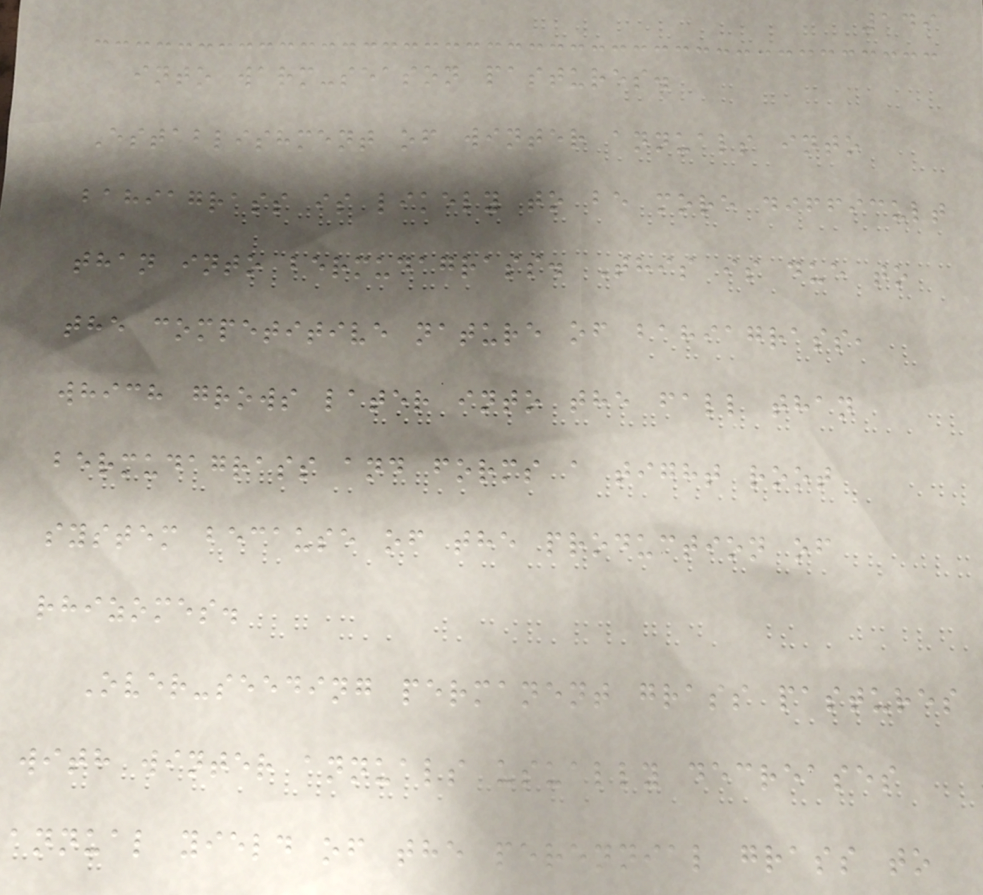149
into warm-season pastures.
Establishment of winter annuals into
bahiagrass is likely to be more difficult
than into bermudagrass. This is due to
the competitive nature of bahiagrass,
which grows later into the fall than
bermudagrass and forms a tight root
system because of the production of
rhizomes.
Over-seeding permanent grass pastures
with winter annuals usually decreases
annual yield of the perennial grass to
